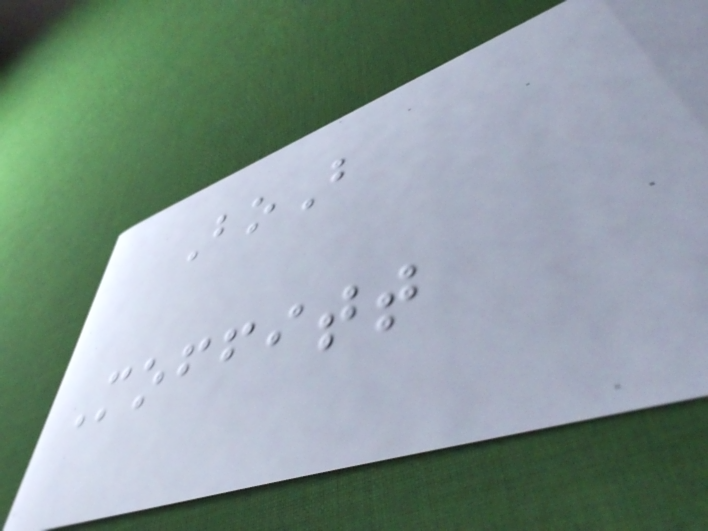BoB
Moffitt
